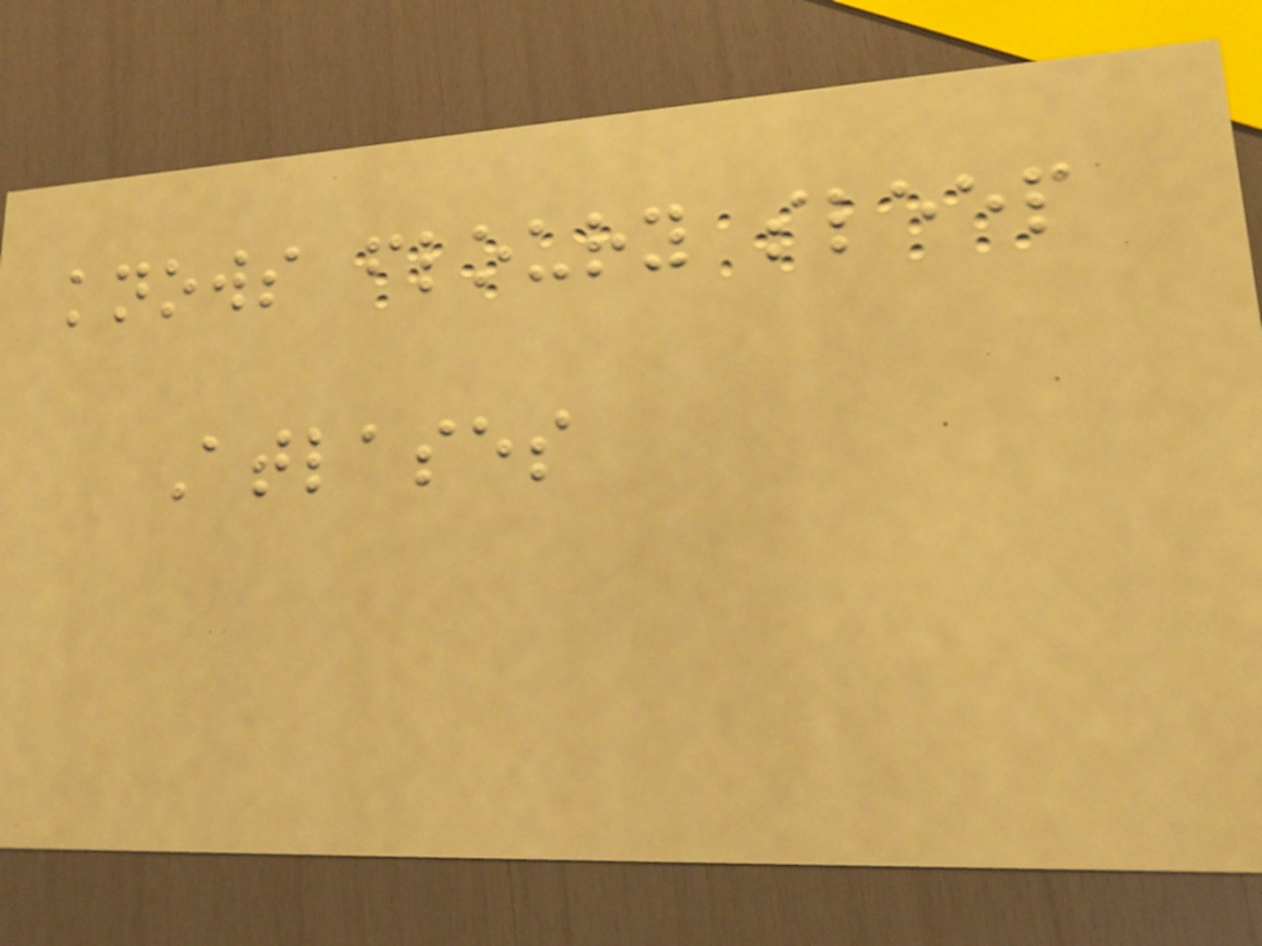knows floury sleep
Atlases
